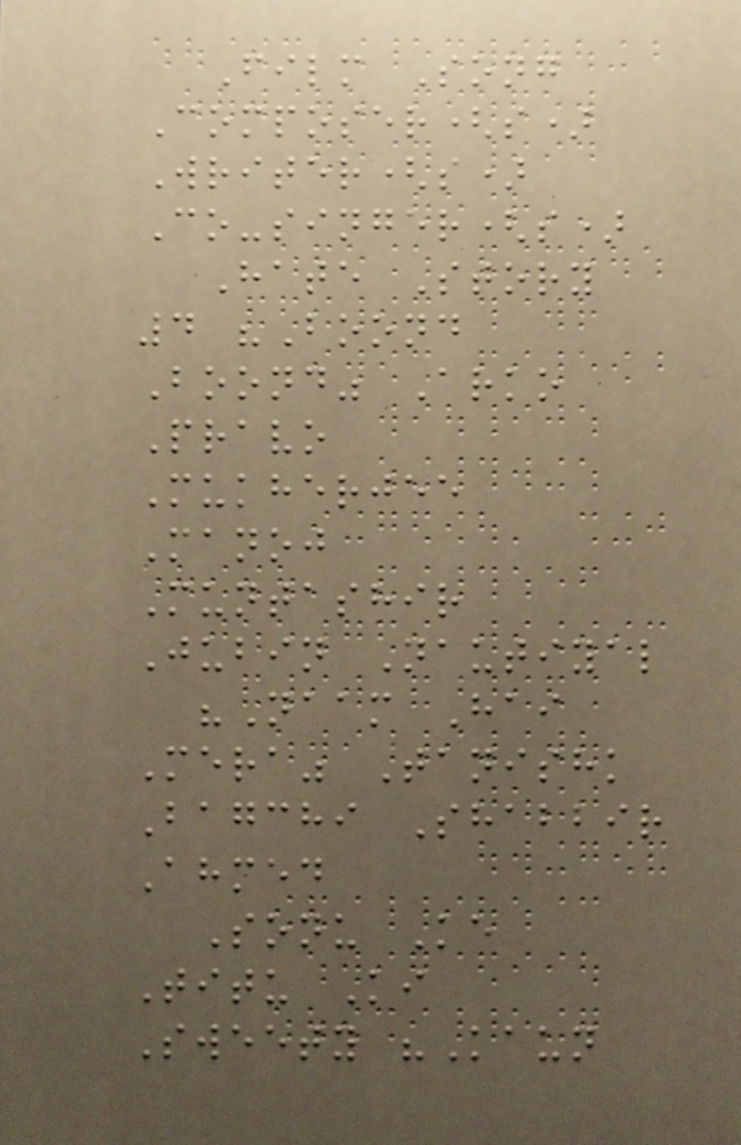Film Song
Composer(s)
Writer(s)
Co-singer(s)
Hate Story
4 "Boond
Boond" Arko
Pravo
Mukherjee
Manoj
Muntashir
Jubin Nautiyal
"Naam Hai
Mera" Tanishk
Bagchi Shabbir
Ahmed
Sonu Ke
Titu Ki
Sweety "Kaun
